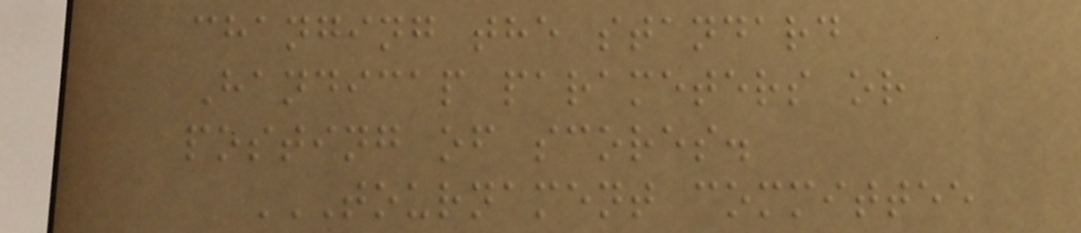changing the standard
Handicap parameters or
posting of scores.
TOURNAMENT COMMITTEE
